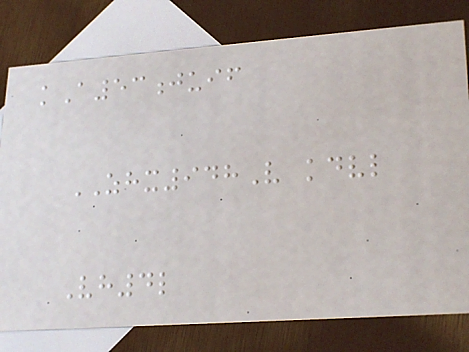kA53juif
ZHX948V kdvl
Vh4l
